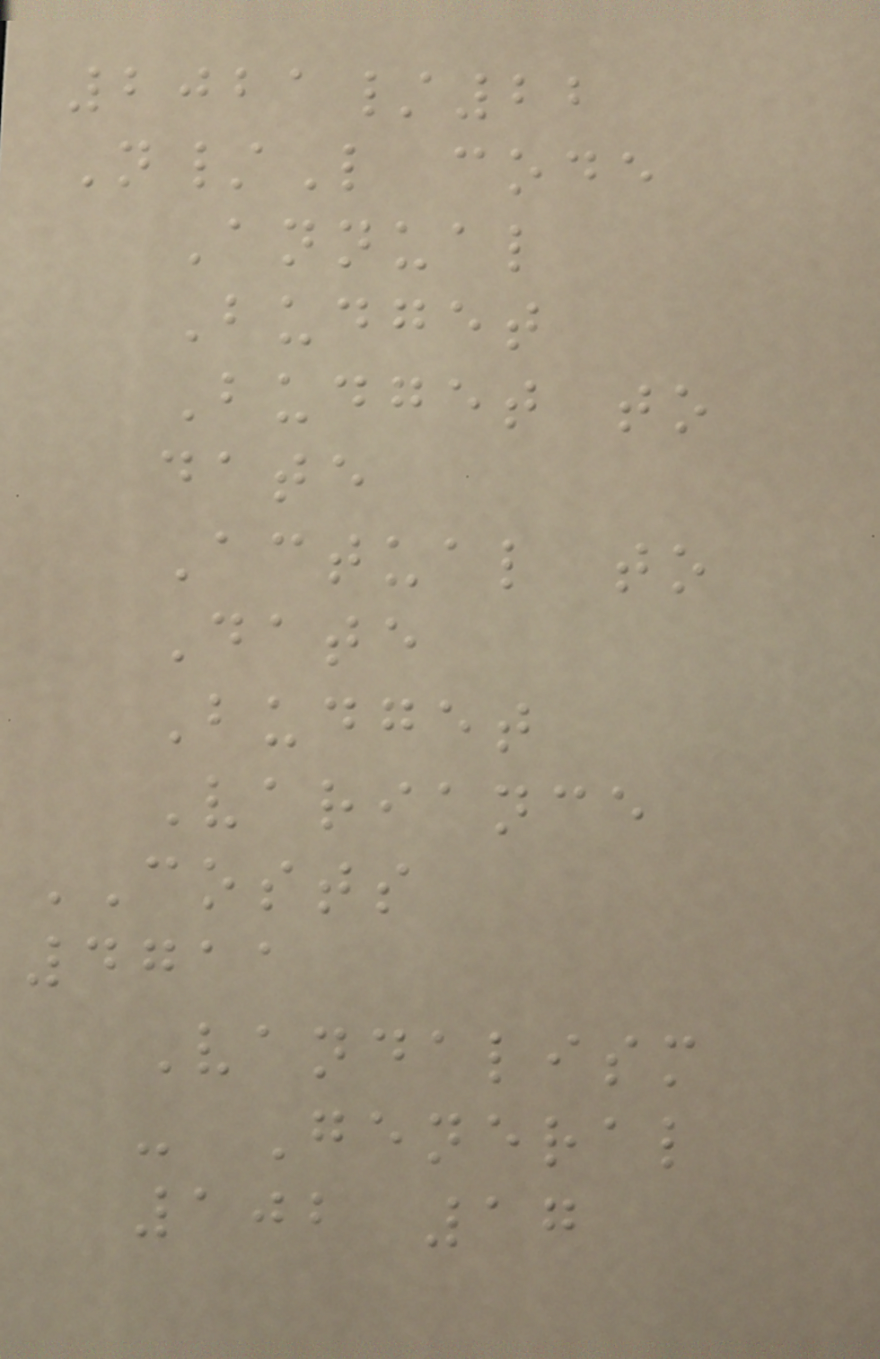2021/22
N/L code
Annual
Budget
Budget to
date
Actual to
Date
Budget
Variance
COSTS
4711
Vandalism
- General
102 17
